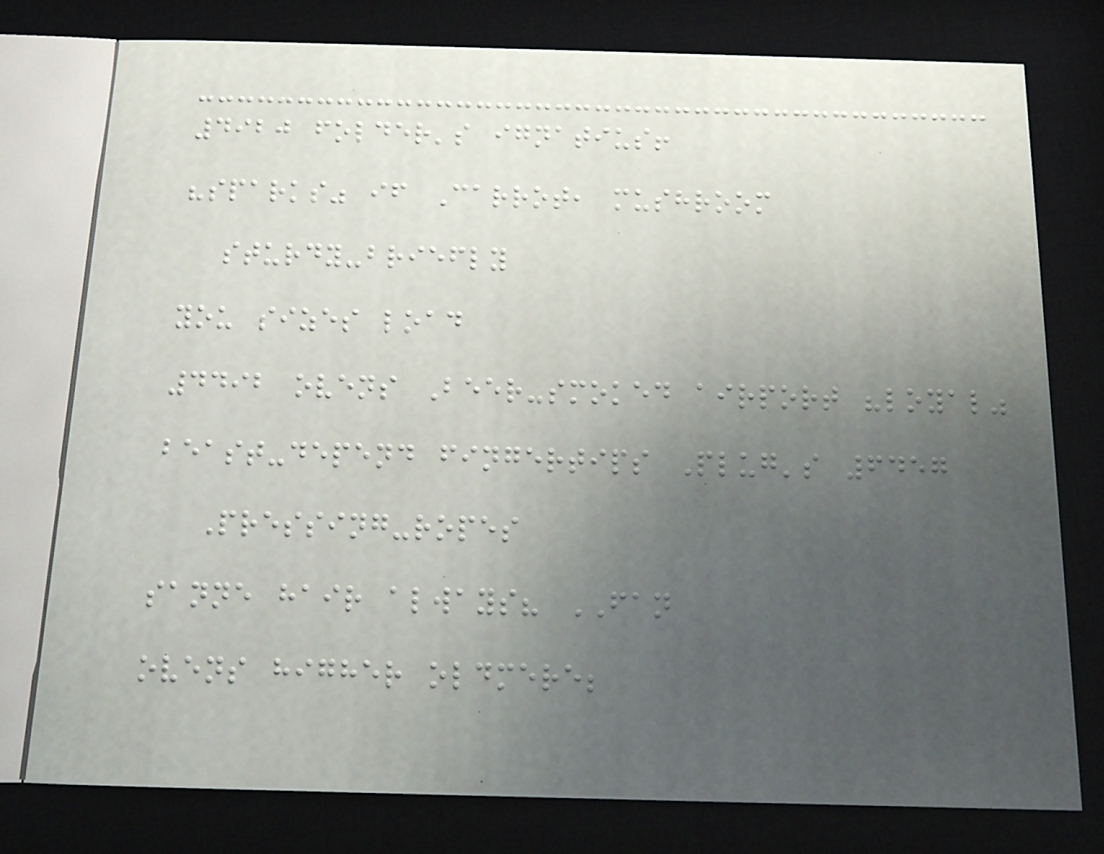4920 folder's ignatius!
"sparks" if Carrot, mushroom
sturdy-briefly
you sizes load
4492 ovens Beer-smoked airport "loyal"
beast-depend fingertips Plug's 6457
Pressing-ropes
sanne hair always? FAN
ovens higher oldmere;
